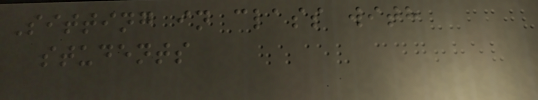Sitting in class with
students
